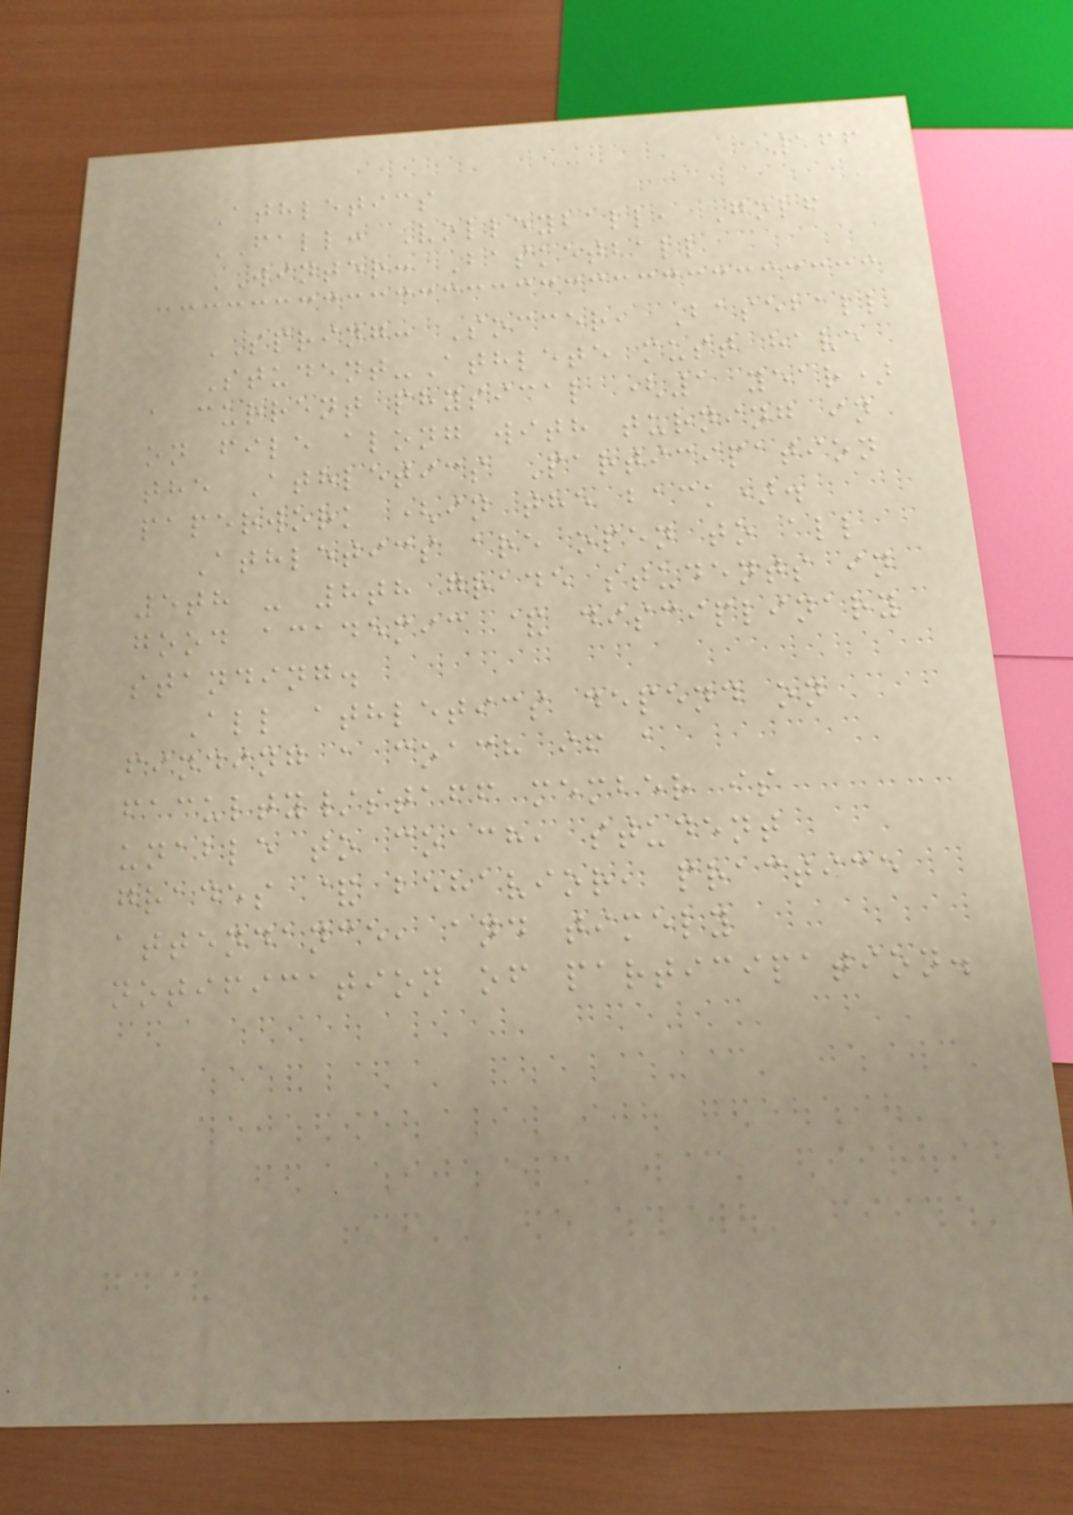166
Athletics
FALL: Volleyball, Golf
WINTER: Basketball
SPRING: Soccer, Baseball
Student-Athlete must have
a current physical (1 year)
on file along with turning in
the Athletics Participation
paperwork (in the back).
Athletics are open to all
5th - 8th grade students in
good academic & disciplinary
standing.
All athletics depend on
finding a coach if a
faculty/staff member is
unable to coach, student
grades & behavior, practice
attendance, and timely
notification of participation.
